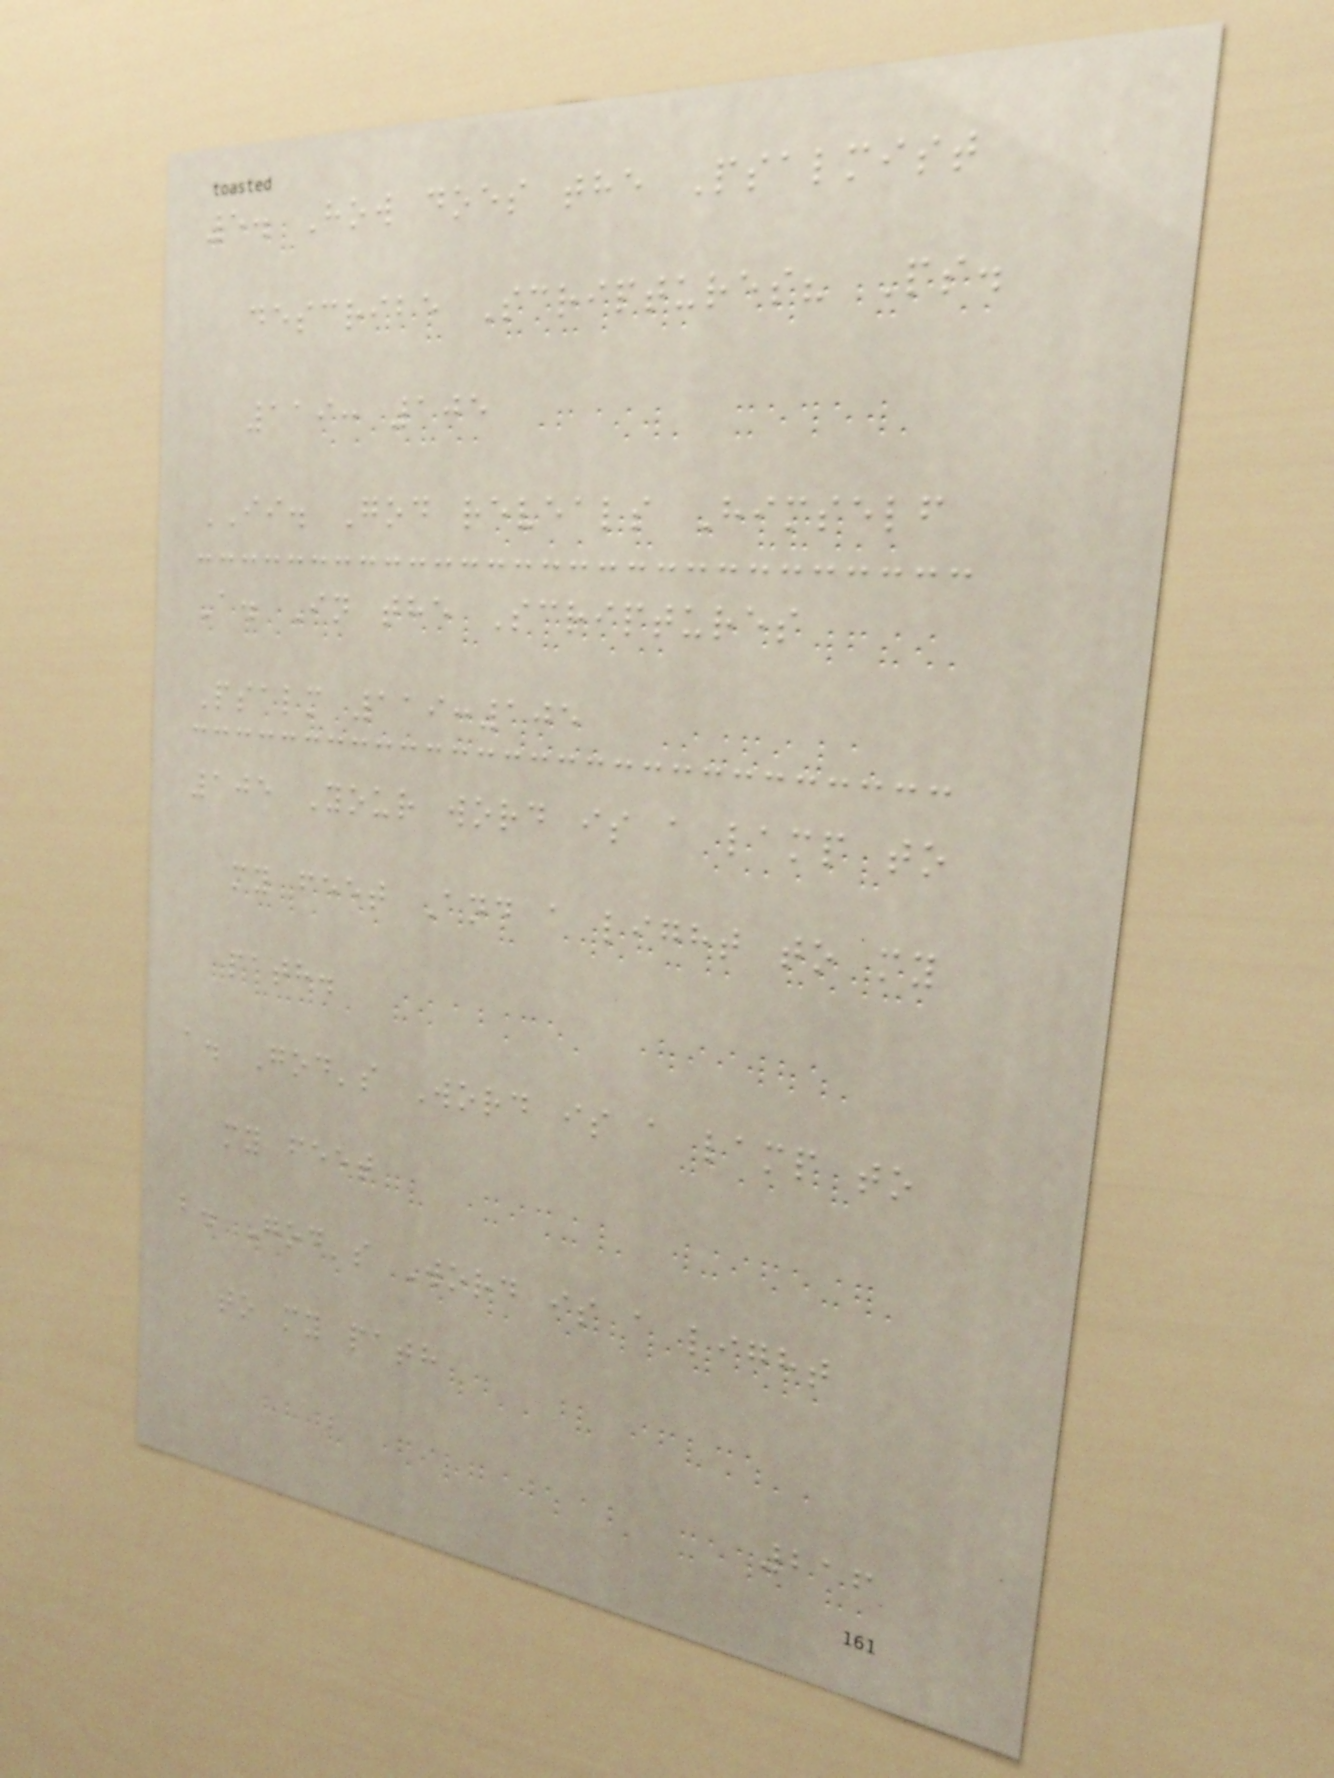5. How does the Psalmist
describe Scriptures? Ps.
119: 105
II. God reveals Himself
A. In the Scriptures
Psalm 119:105
105 Your word is a lamp to
my feet And a light to my
path.
a. God's Word is a lamp to
my feet
b. God's Word is a light
to my path
216
